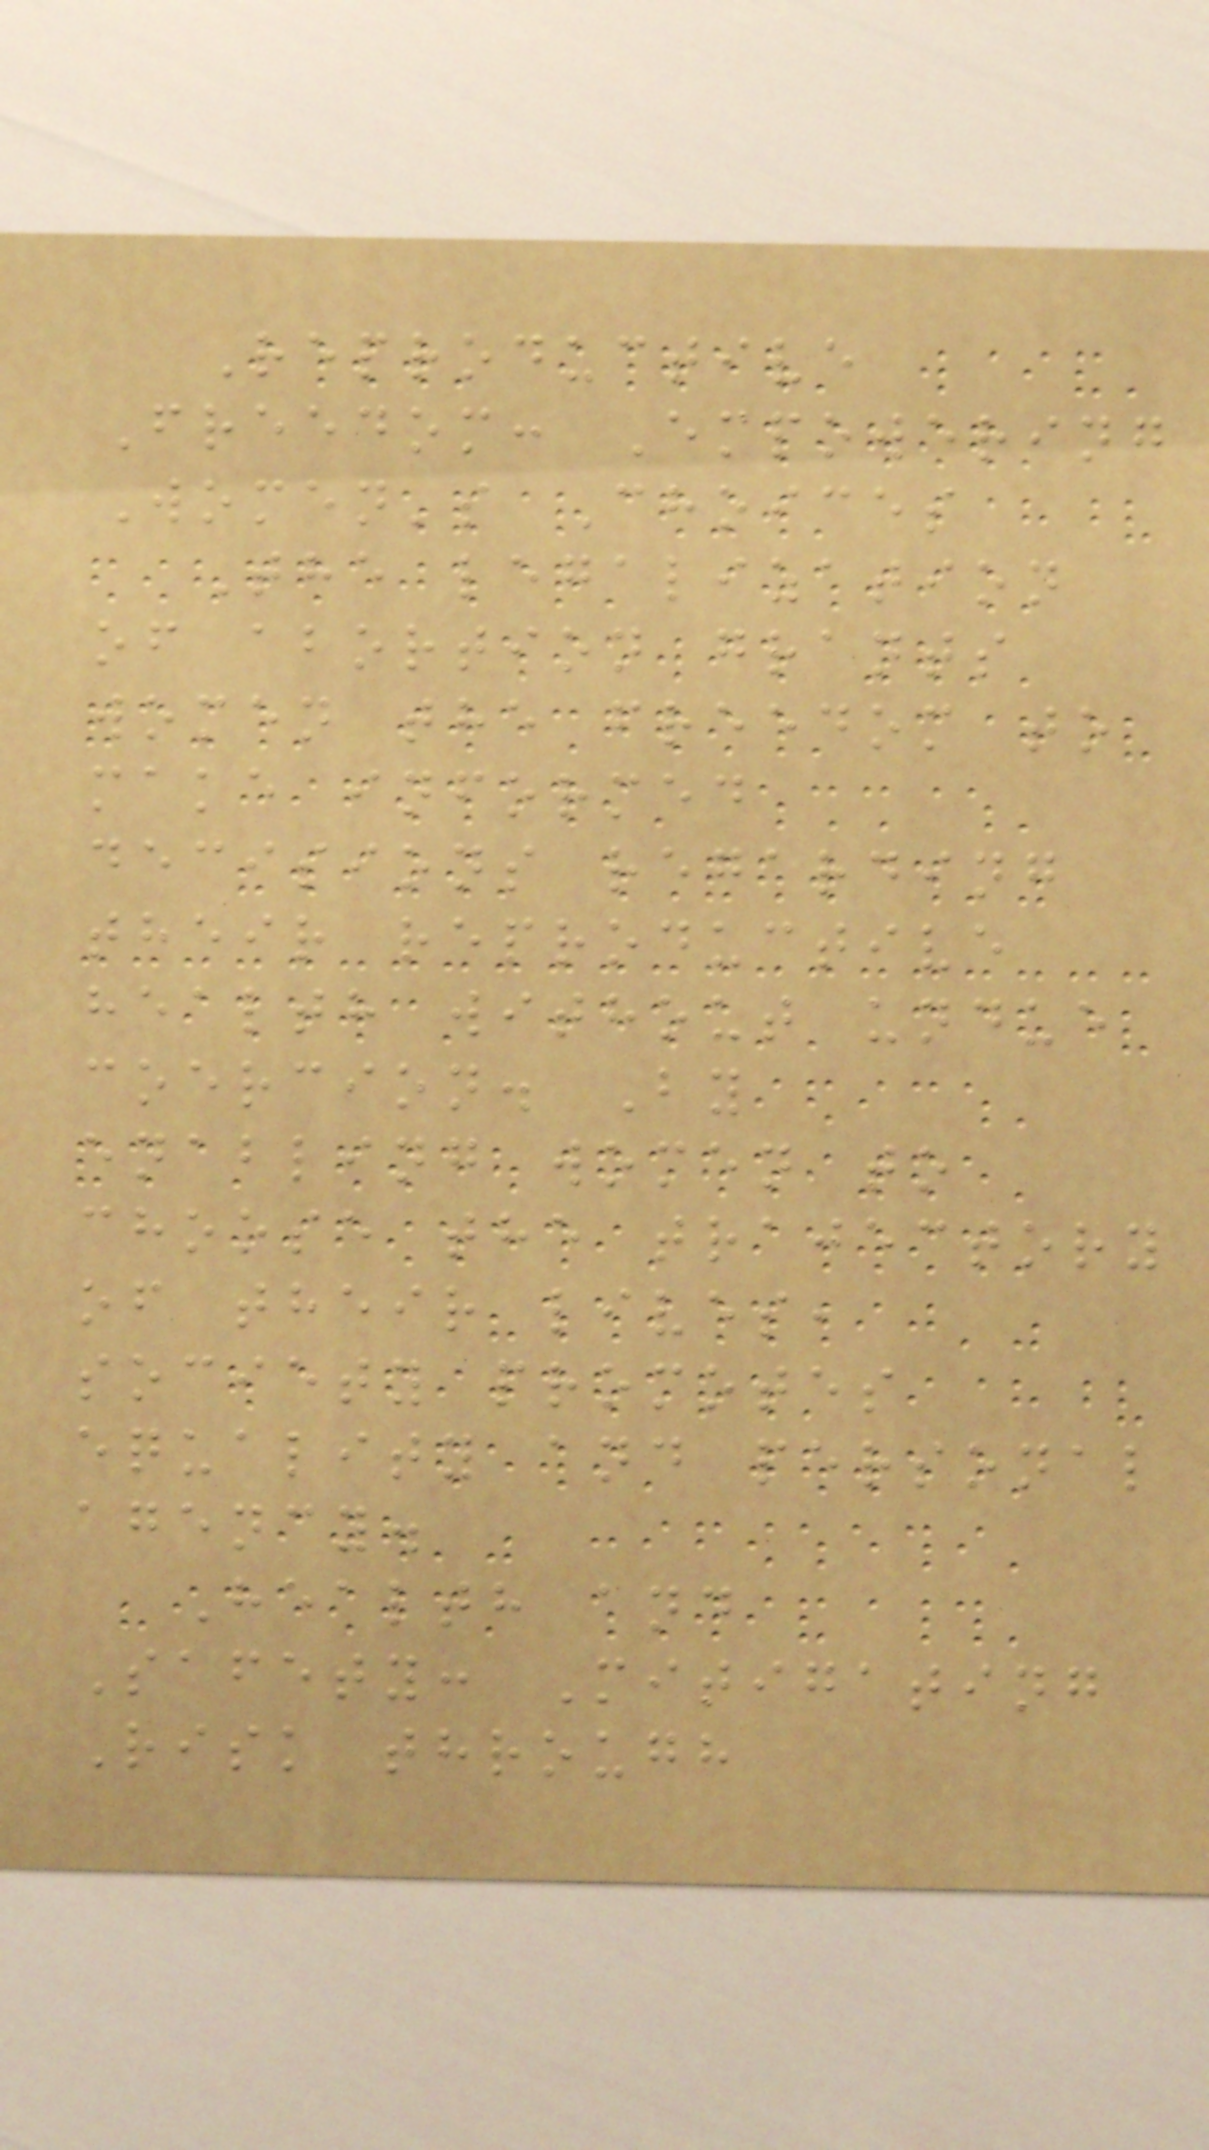Reproductive
Freedom: Empowering
Women's Choices
The legalization
of abortion grants
women the freedom to
make informed
decisions regarding
their reproductive
health without undue
coercion. By
enabling women to
choose the trajectory
of their lives,
society promotes
equality and personal
agency.
Health and
Safety: Mitigating
Risk through
